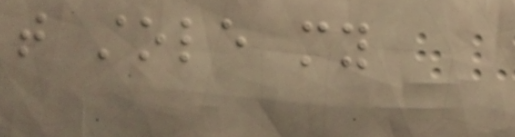that stole my
